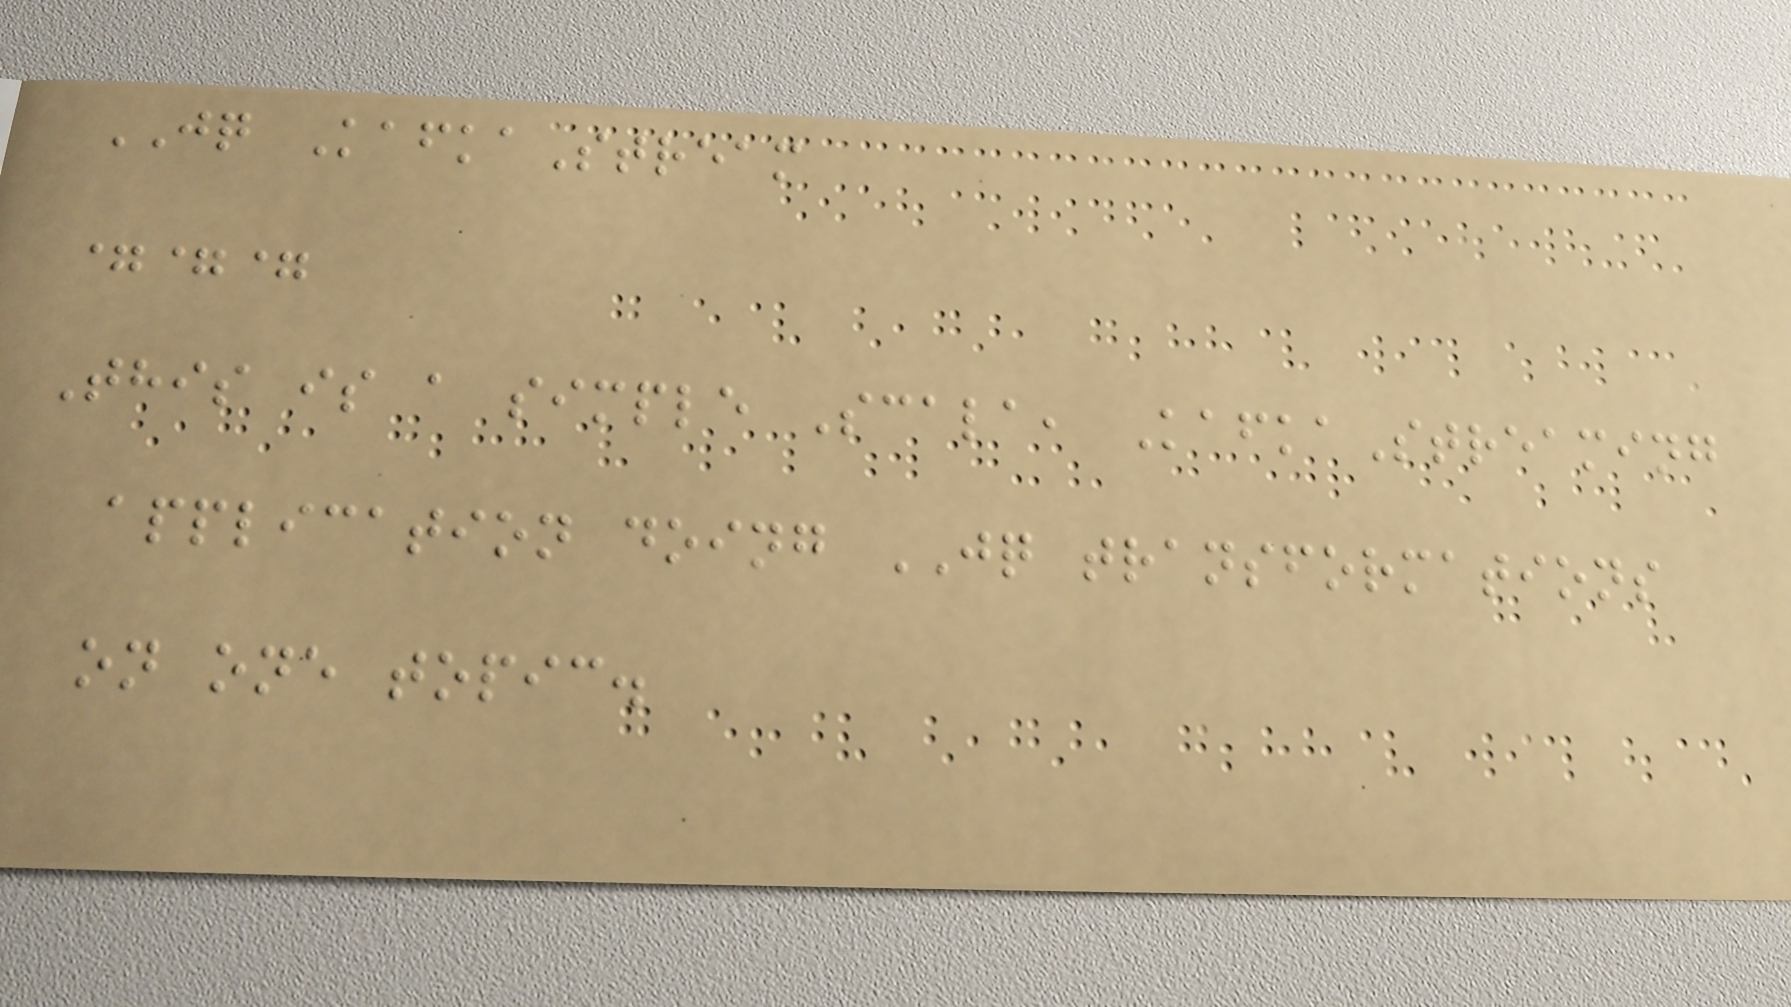JQ KafkaStream
===
This is a simple Scala, KafkaStreaming
application doing JQ transformations
on one topic.
